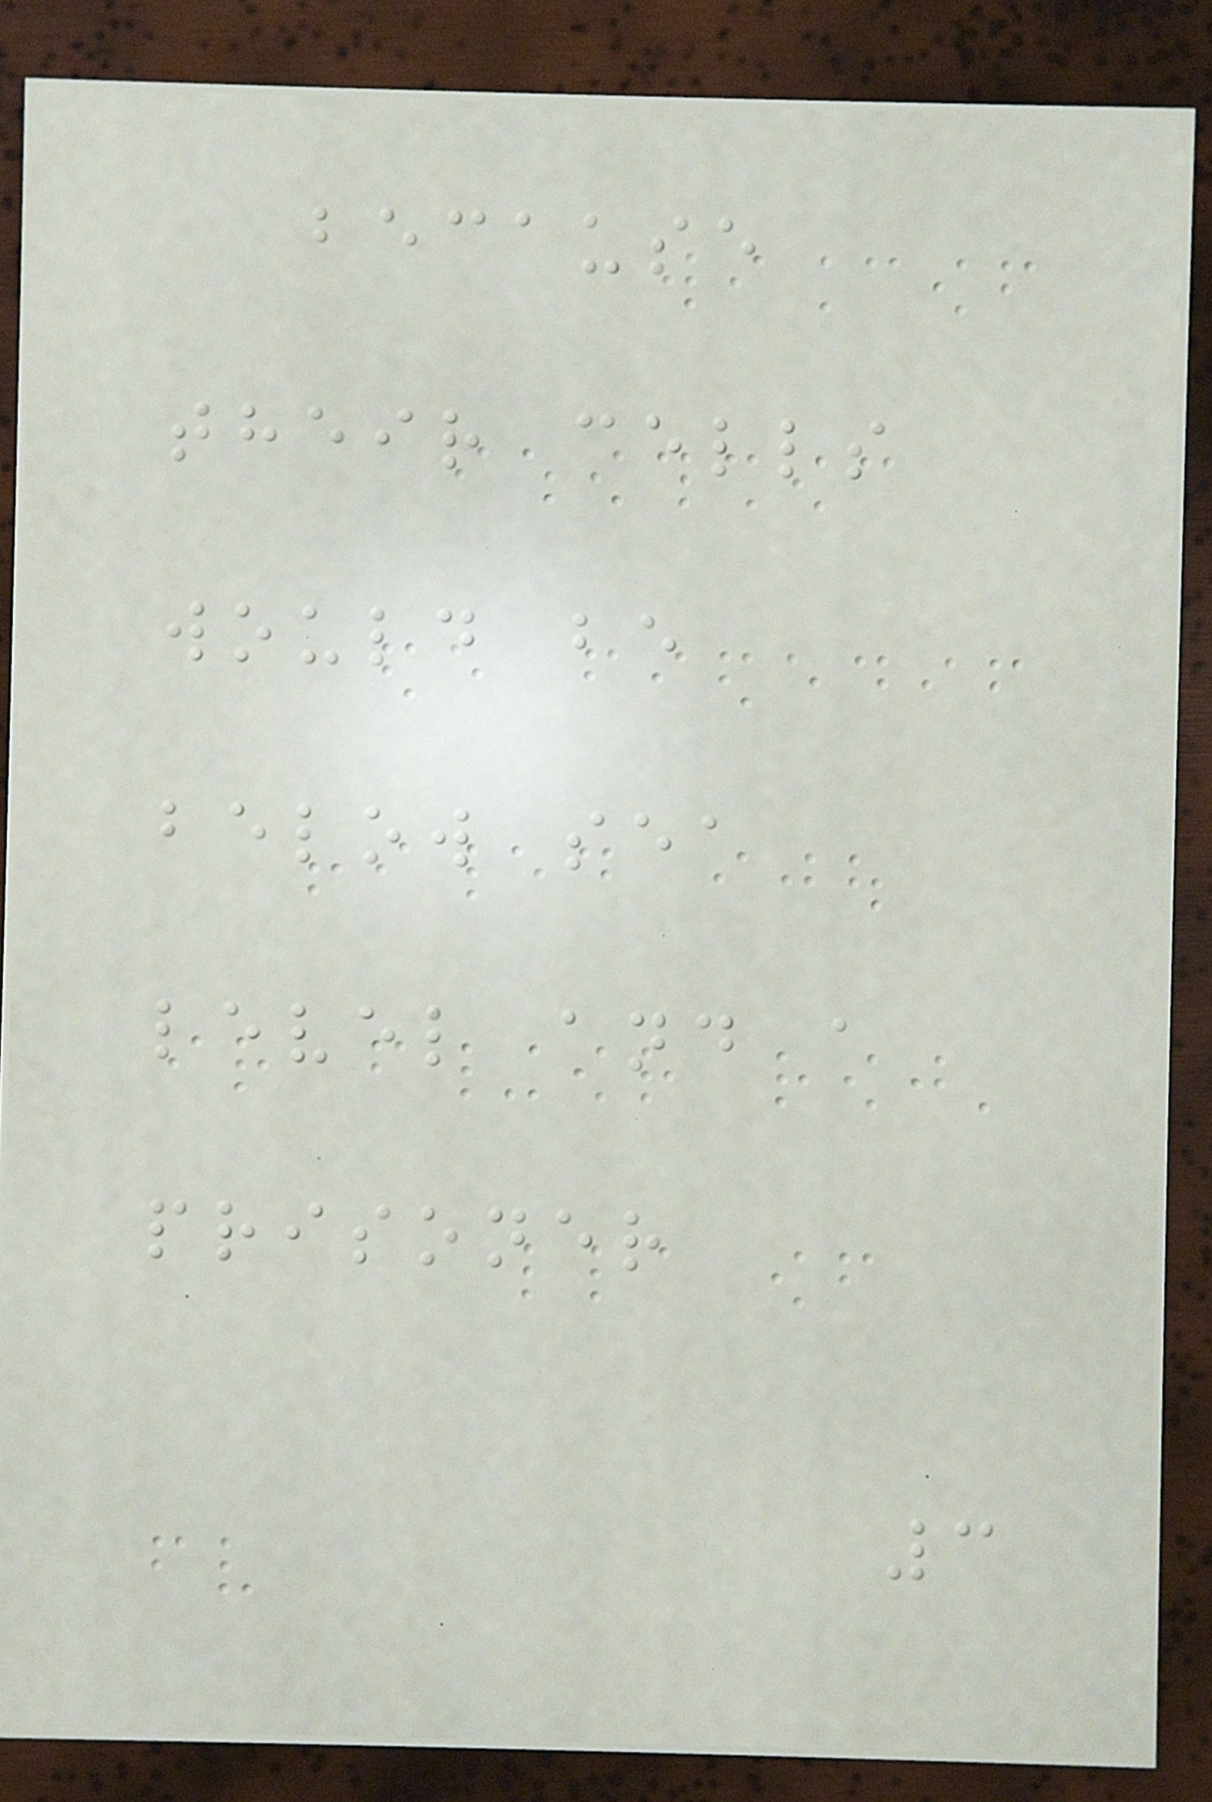because
their cells
would be
below sea
level and a
prisoner
3
